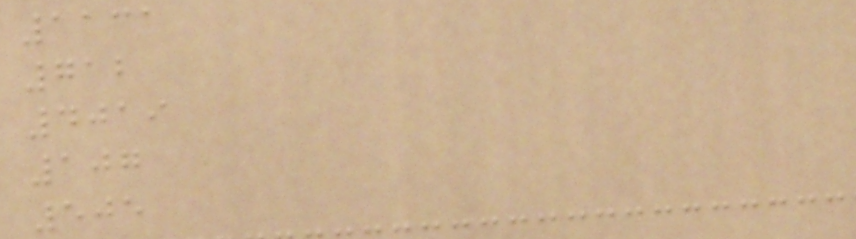1131
712
4019
107
505
